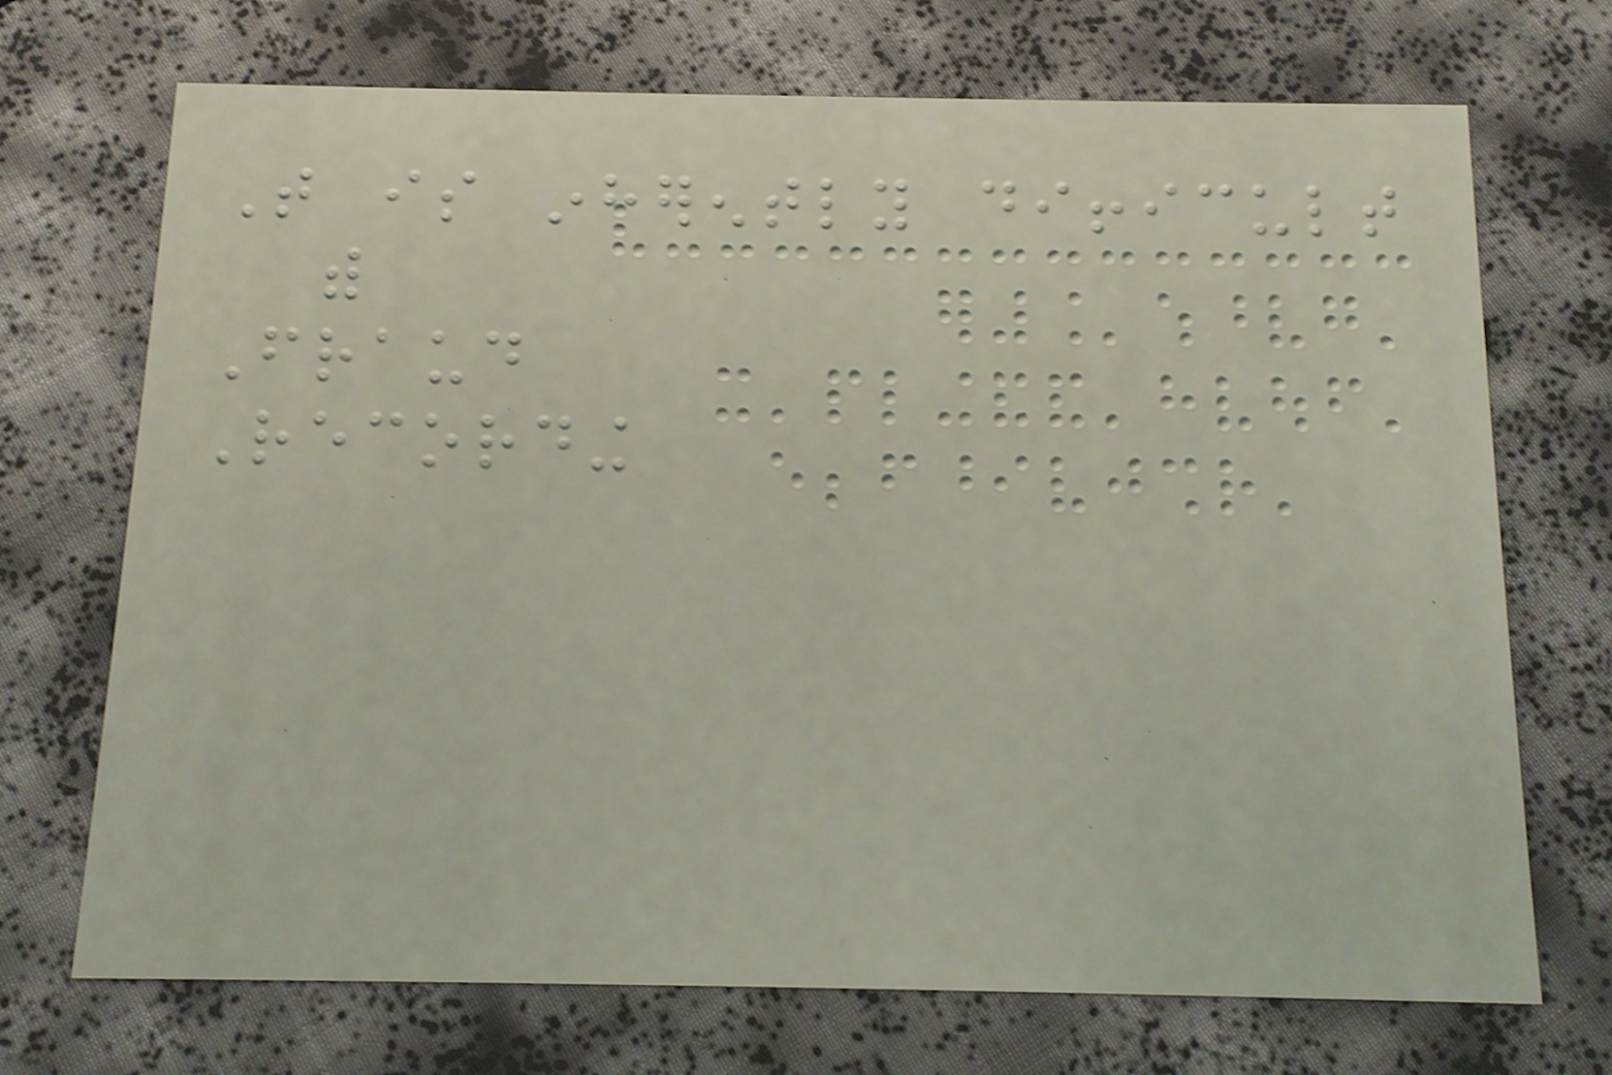That is inherently difficult
with
Fraud
Recording
